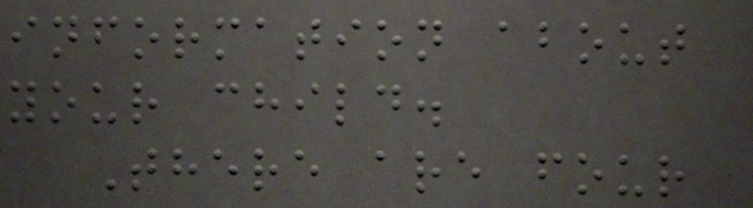information about
your child.
There are four
